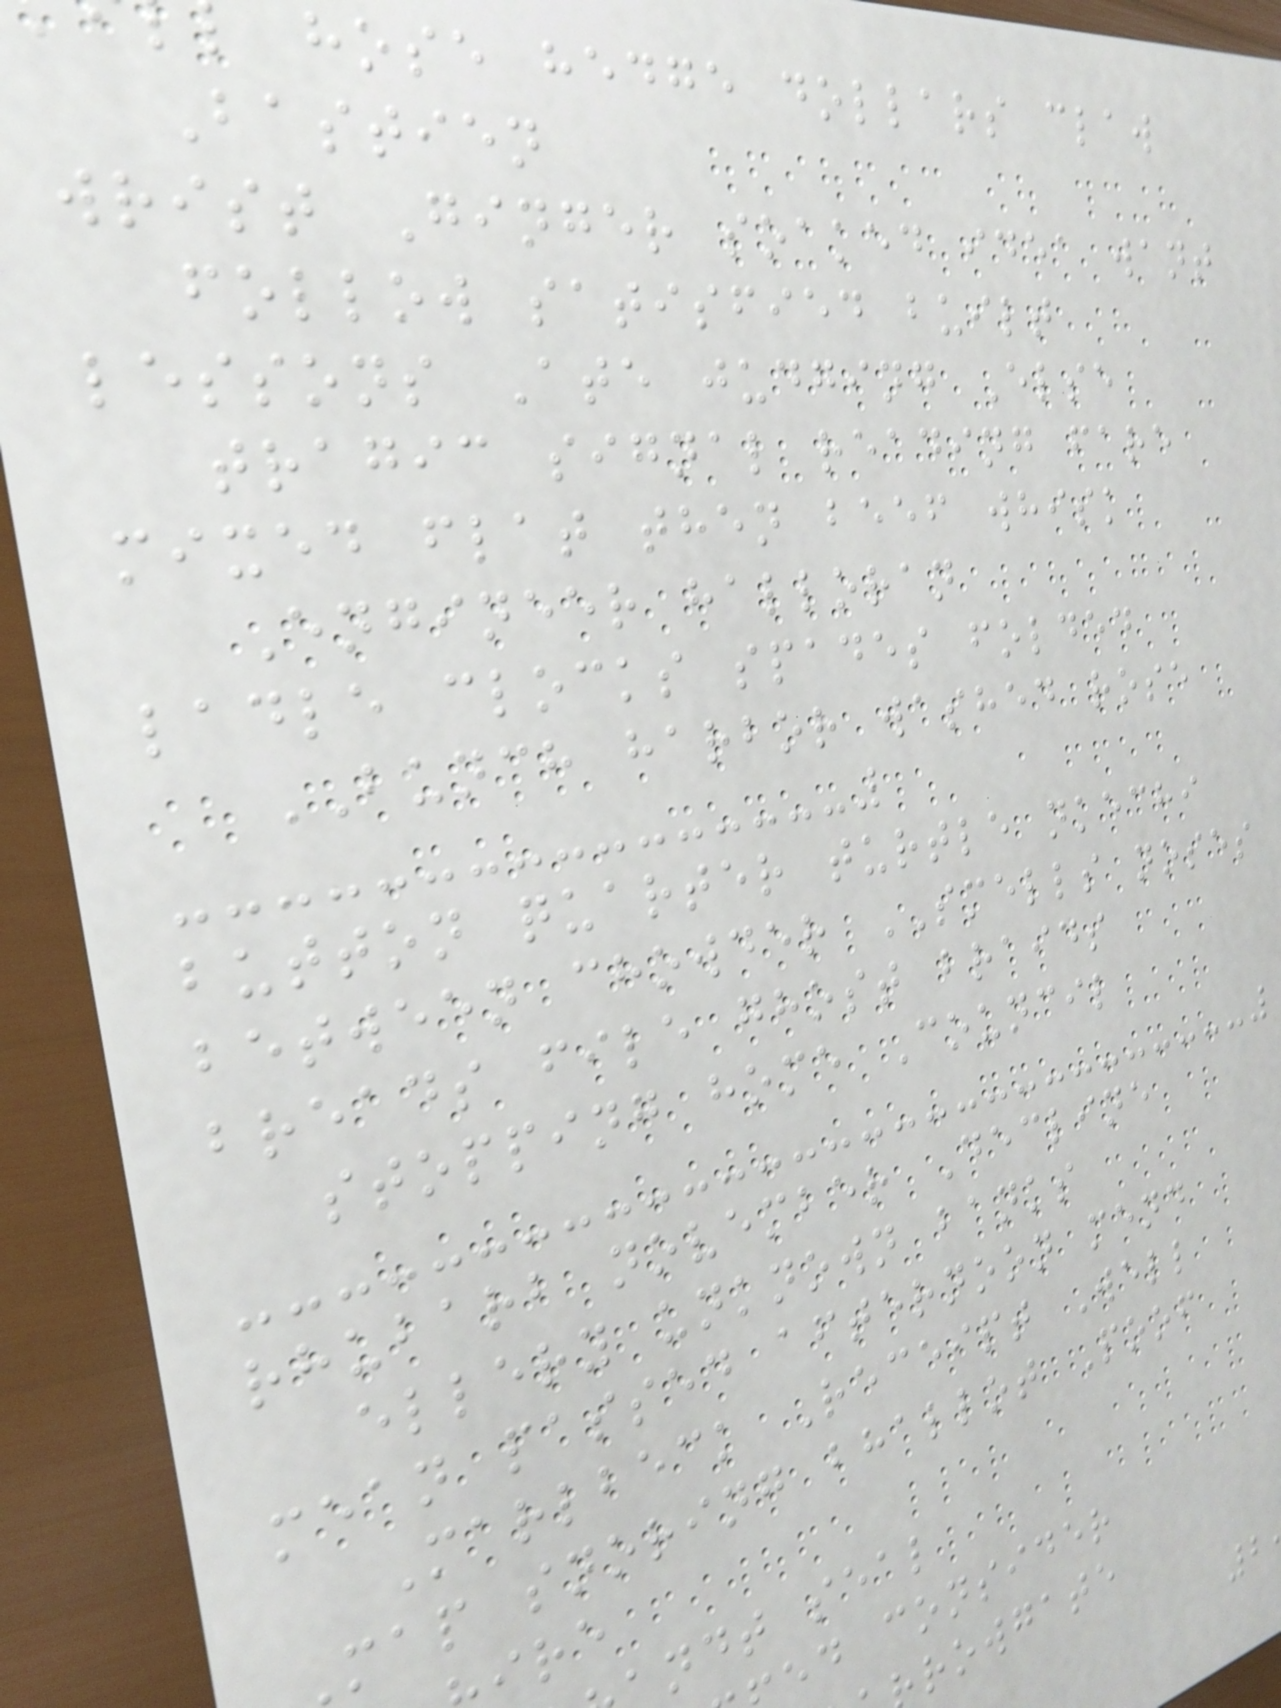hose hedge dollars claw
Bastien
wrist Ginger soaked idea want
follow satisfied built
lessons Ate judging Else
tragic signal reading fare
mixed flat then beef whisk
Engineer halloran
ladle clocks spades folded
BUNCH harbor washed rose
button quarter turtle nkechi
between chowder SMELLS noses
breads file ghost braids
stopping home Council
rhubarb november Decline
ellery unknown banks
mean passed afternoon mend
Marlbeck Receipt Well
map snoring bhallot Poof
ndt seal
ed consider
rowgate
